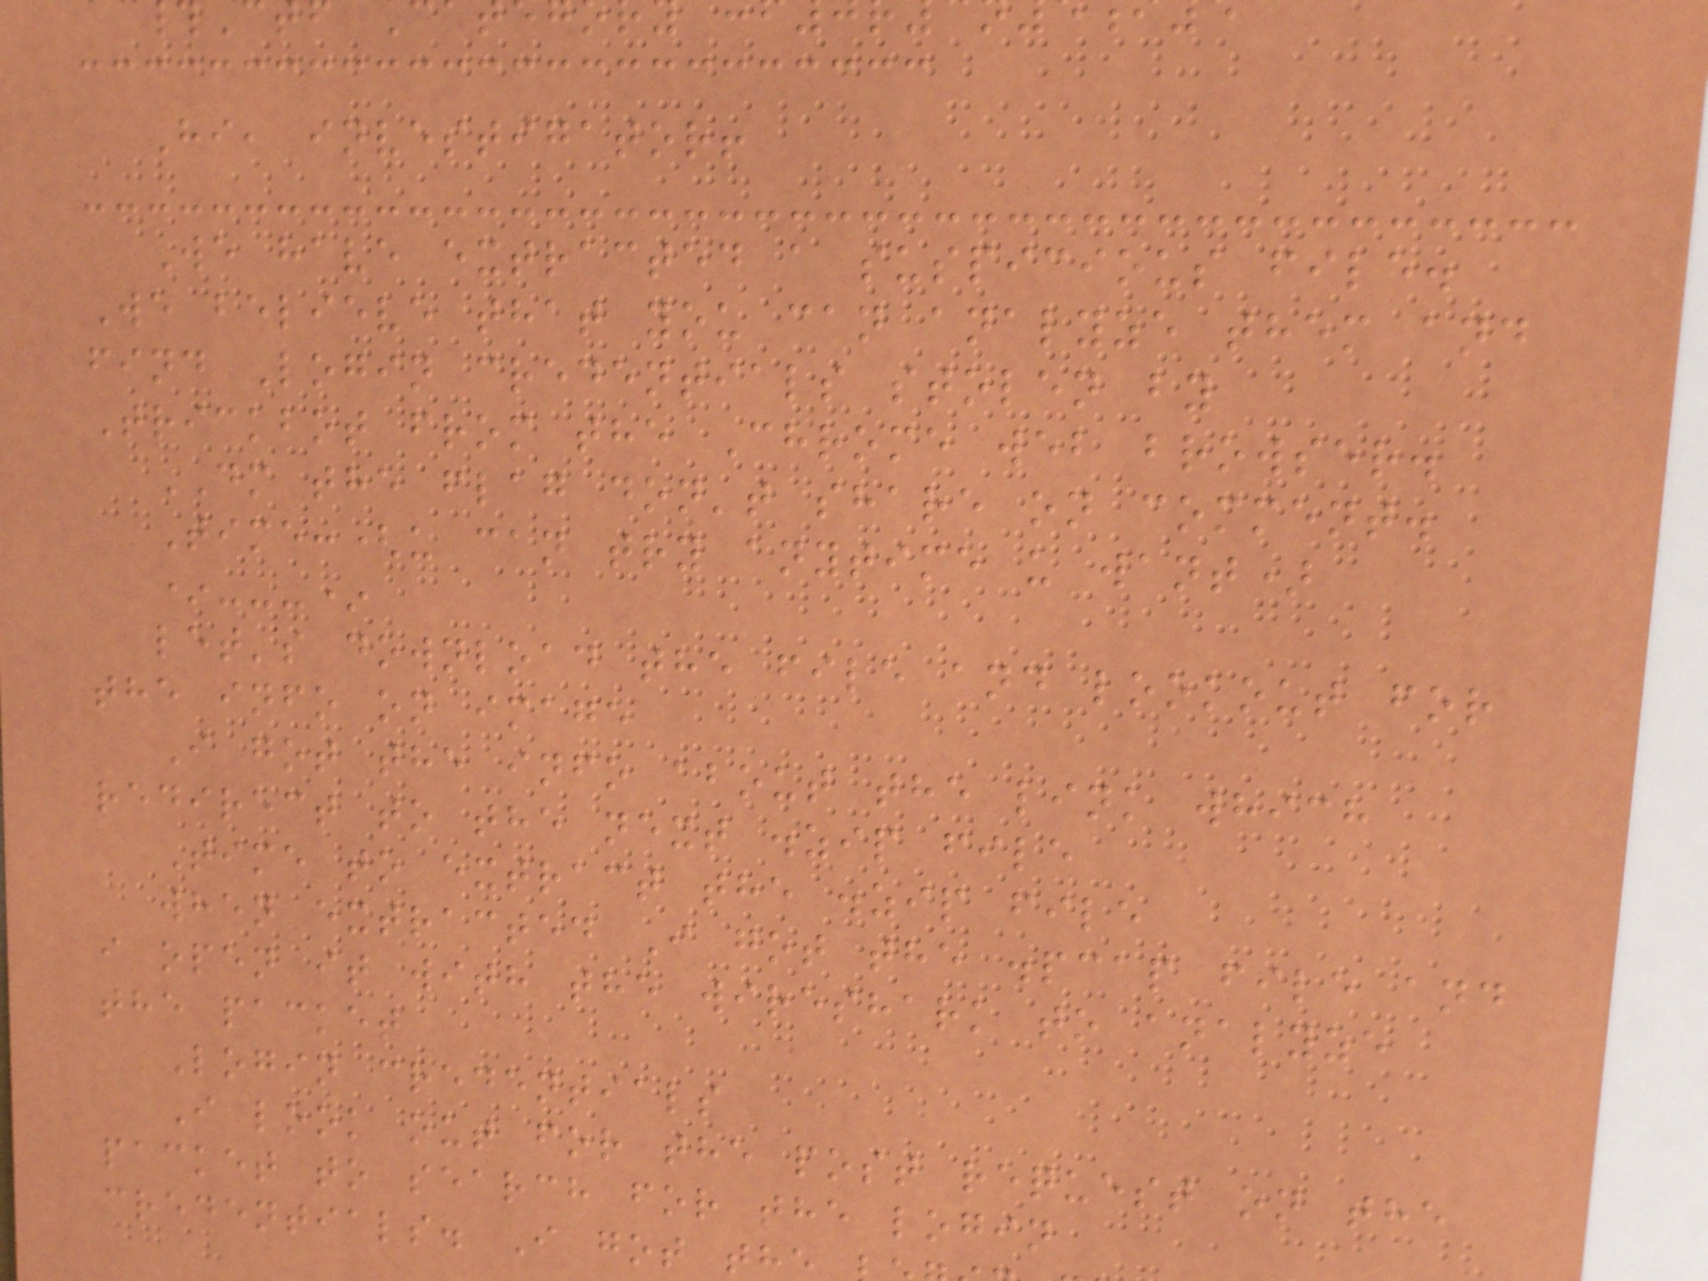Hi, investigator!
We have extracted a suspicious file.
We believe that you can analyze them and
find Login credentials stolen by
Trickbot from the Chrome web browser.
DM the flag don't share on comment.
Time:(u can try anytime u want)
*---*
let's download the file and lookout for
the info on image
I got the info about the link which
redirect to the next .zip file
Time to extract the .zip file
when extracted I got the .pcap file and
i open it with the wireshark to analyze
the packet
Login credentials
I look out for the post request on the
packet to search for the login
credentials. I got th
